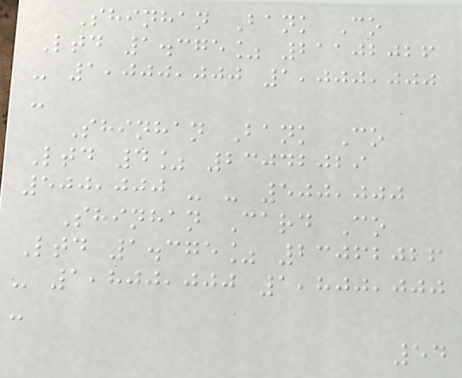Shinhan Bank Co
Ltd 1.375% 21102026
- 1,000,000 1,000,000
-
Shinhan Bank Co
Ltd 4% 23042029
500,000 - - 500,000
Shinhan Card Co
Ltd 1.375% 23062026
- 1,800,000 1,800,000
-
54
